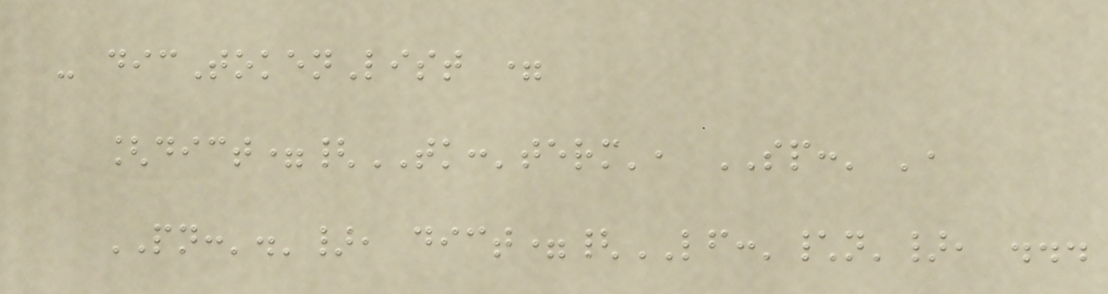- dicTokenList =
[dict={TK:'term', SP:' ',
PN:'.'}, dict={LF:'\n'}, ...
